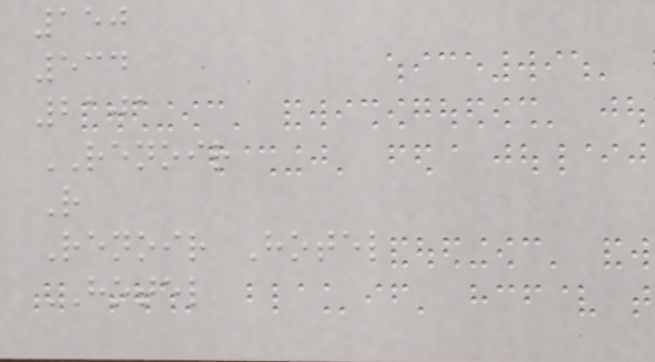150
534
2101
RENOIR
R
Renoir Hotel
HOTEL
